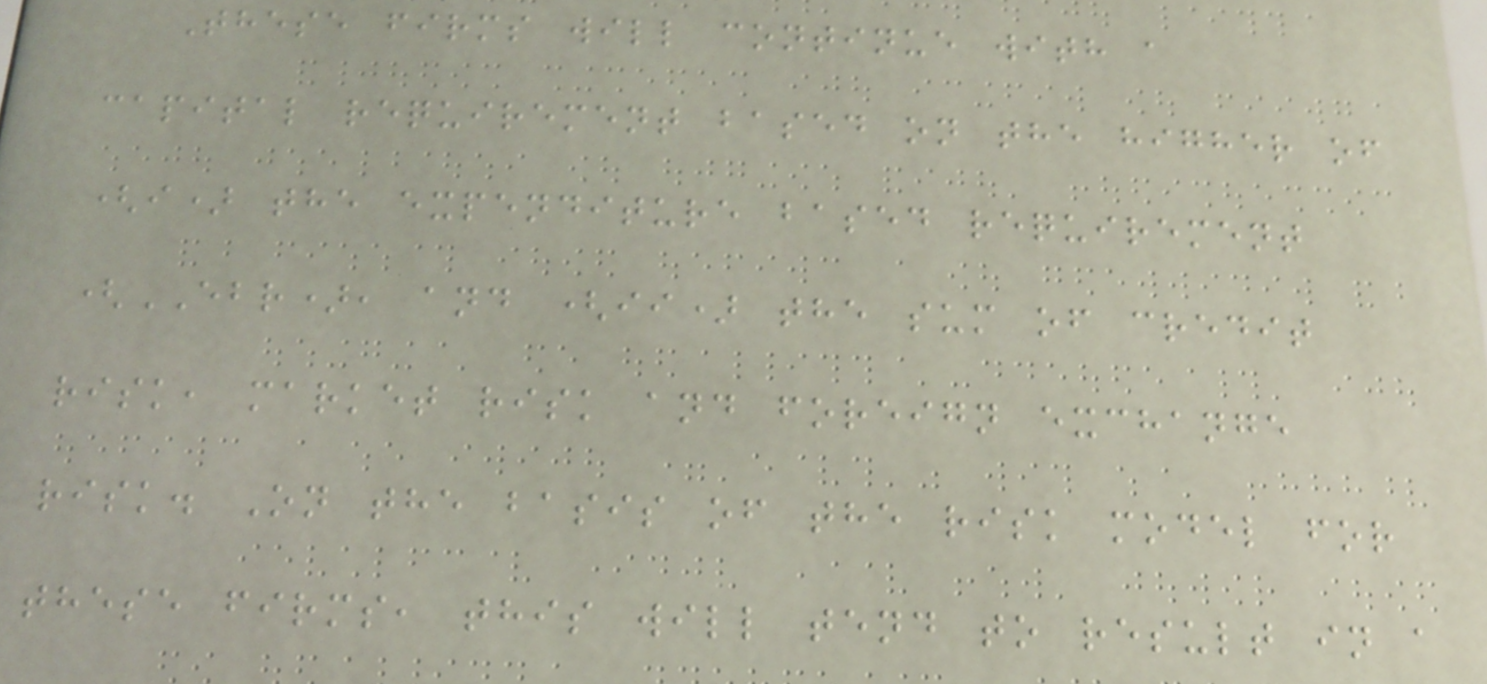These firms will continue with a
capital requirement based on the higher of
(i) the expenditure based requirement
(EBR), and (ii) the sum of credit
risk, market risk and foreign exchange
risk. On the basis of the risk model for
these firms, this will tend to result in a
